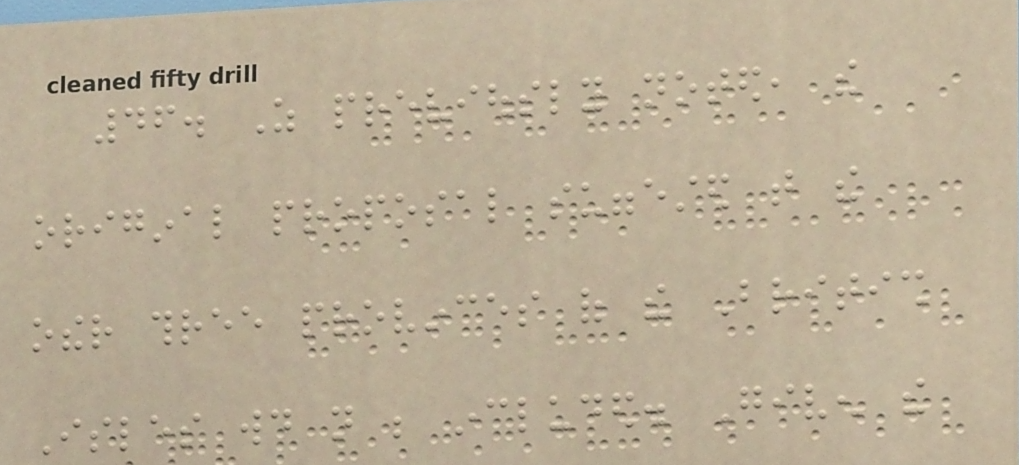46. As previously noted, the
original proposal suggested that the
other three provinces of the British
Isles would not be included. Given the
